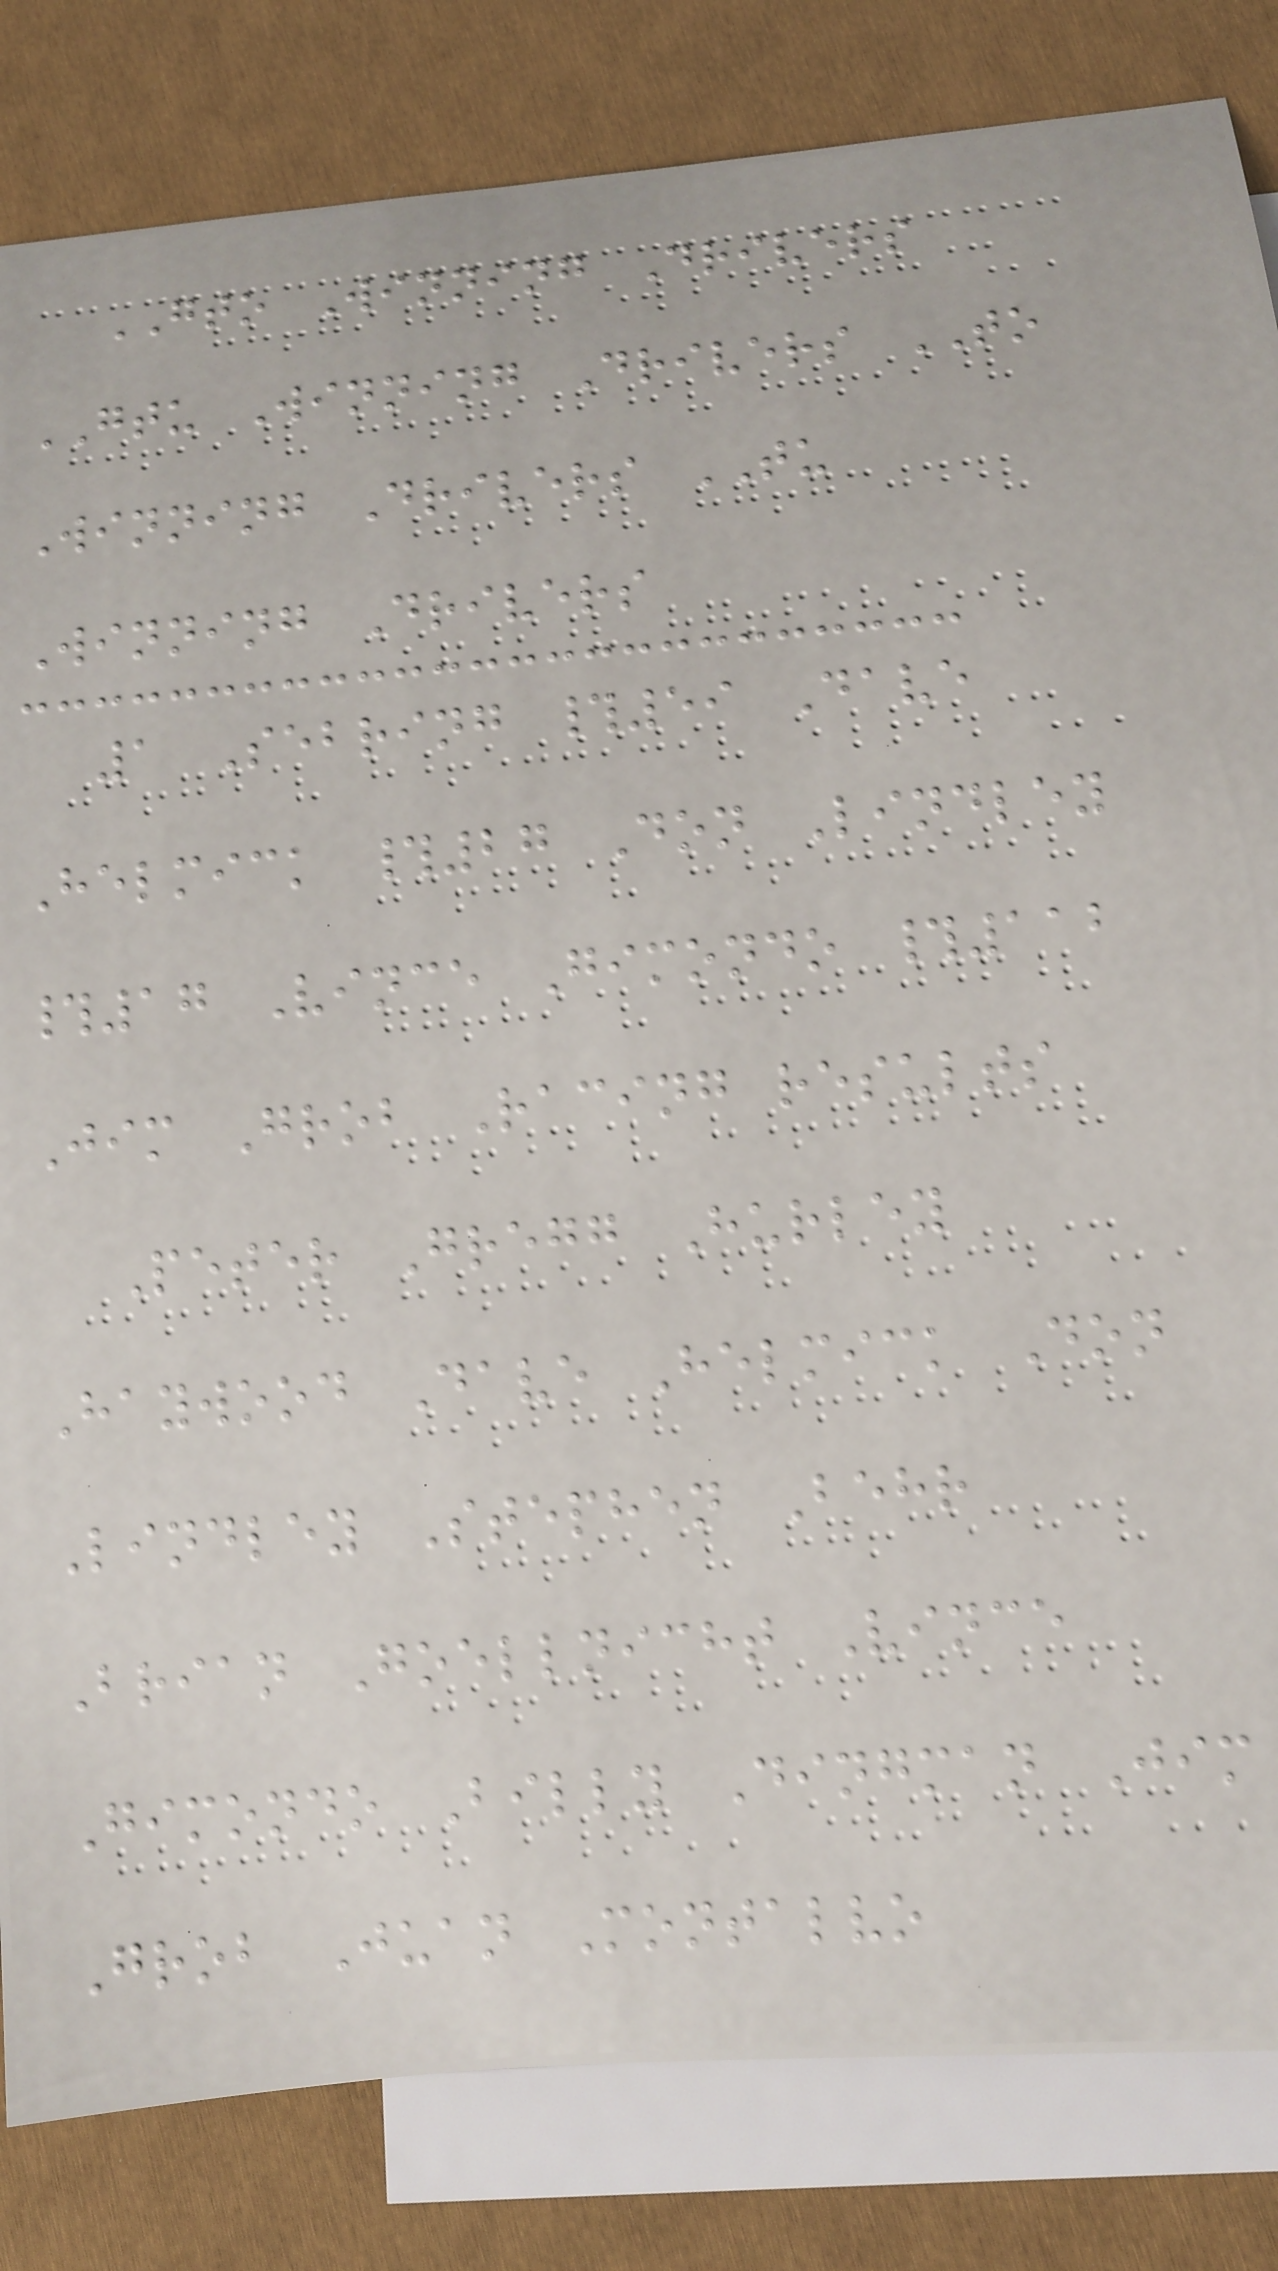GTO Winning Drivers
GTU Winning Drivers TO
Winning Drivers TU
Winning Drivers
1 Sebring #59 Dave
Helmick #27 Don Lindley
#17 Vince Gimondo #112
Jim Grob Racing results
Peter Gregg Hurley
Haywood Dave Helmick Don
Lindley Stephen Behr
Brian Goellnicht Vince
Gimondo Billy Dingman Jim
Grob Juan Montalvo
